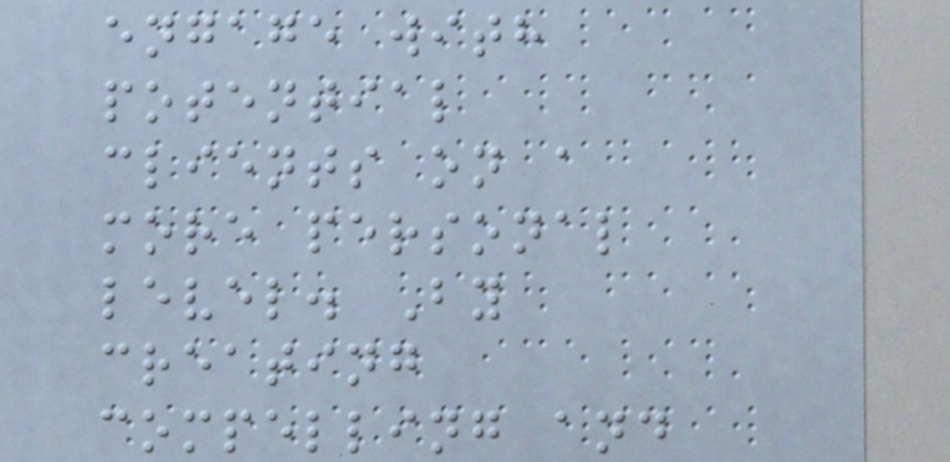engage with
potential
clients on a
more personal
level. By
creating
compelling and
